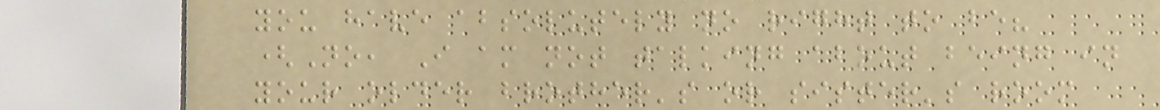you have absolutely no right to be?
(No, I am not talking about being in
your older brother's or sister's room
